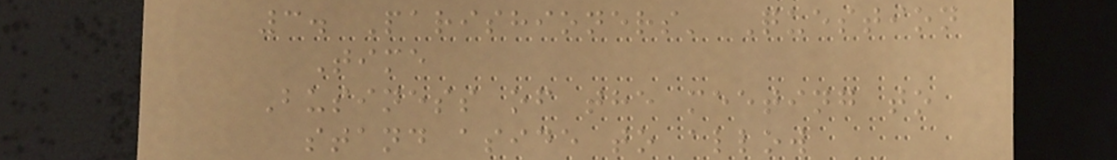3. Parishioners' Question
Time
Business of the meeting to
stand aside to allow
